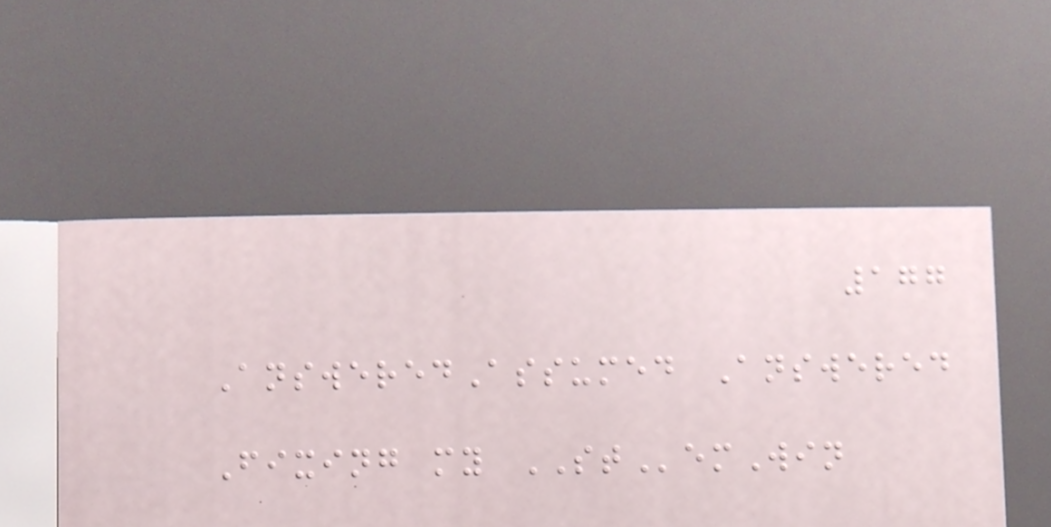177
AnsweredAssumed Answered
Fixing my STemWin
